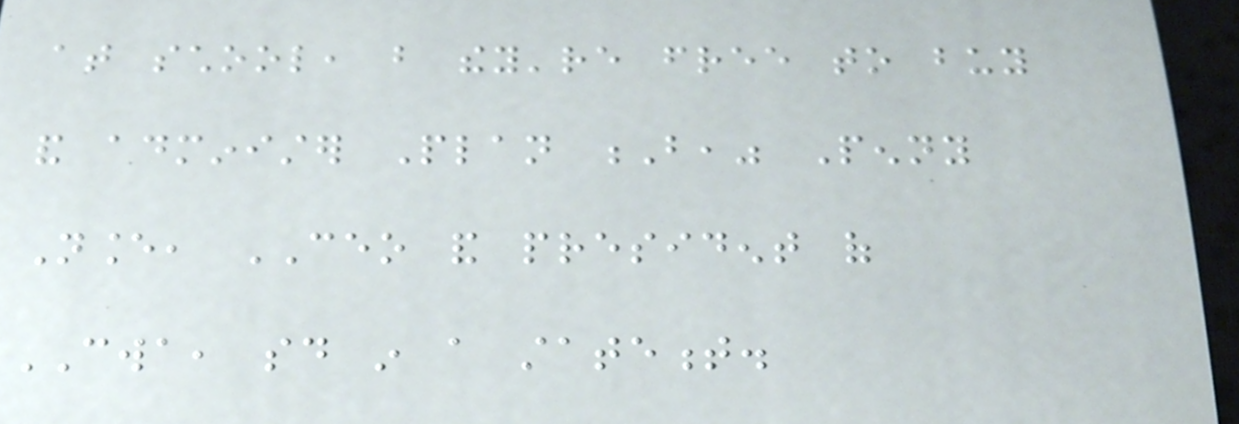at school, but they're free to buy
and administer Plan B," Penny
Nance, CEO and president of
CWA, said in a statement.
